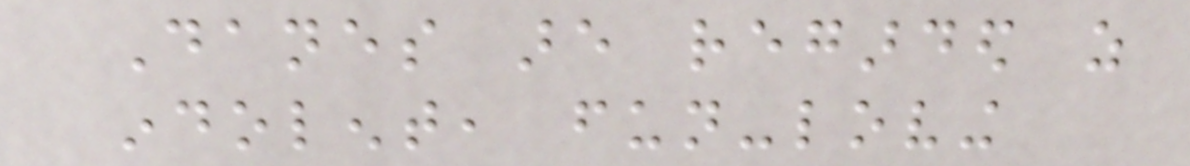Danes are regarded as
indolent, fun-loving
